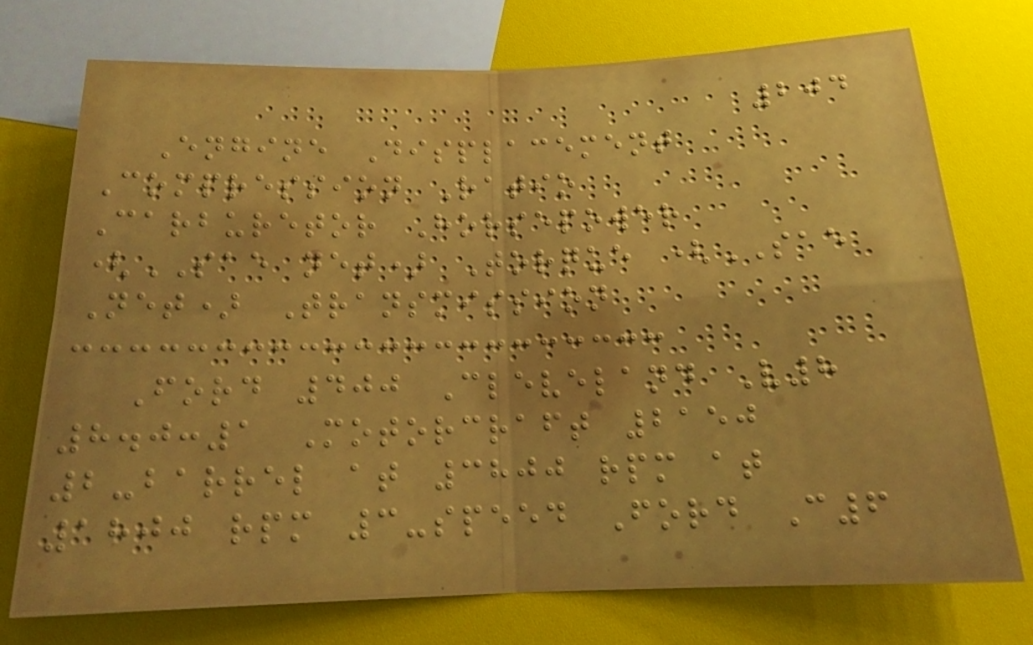204
Engine Displacement
Compression Ratio
Carburetor Horsepower
(SAE net) Torque (SAE
Net) Transmission
Ford 400 Cleveland V8
8.0:1 Motorcraft 2150
2-barrel at 3800 rpm at
1800 rpm 3-speed Ford C6
